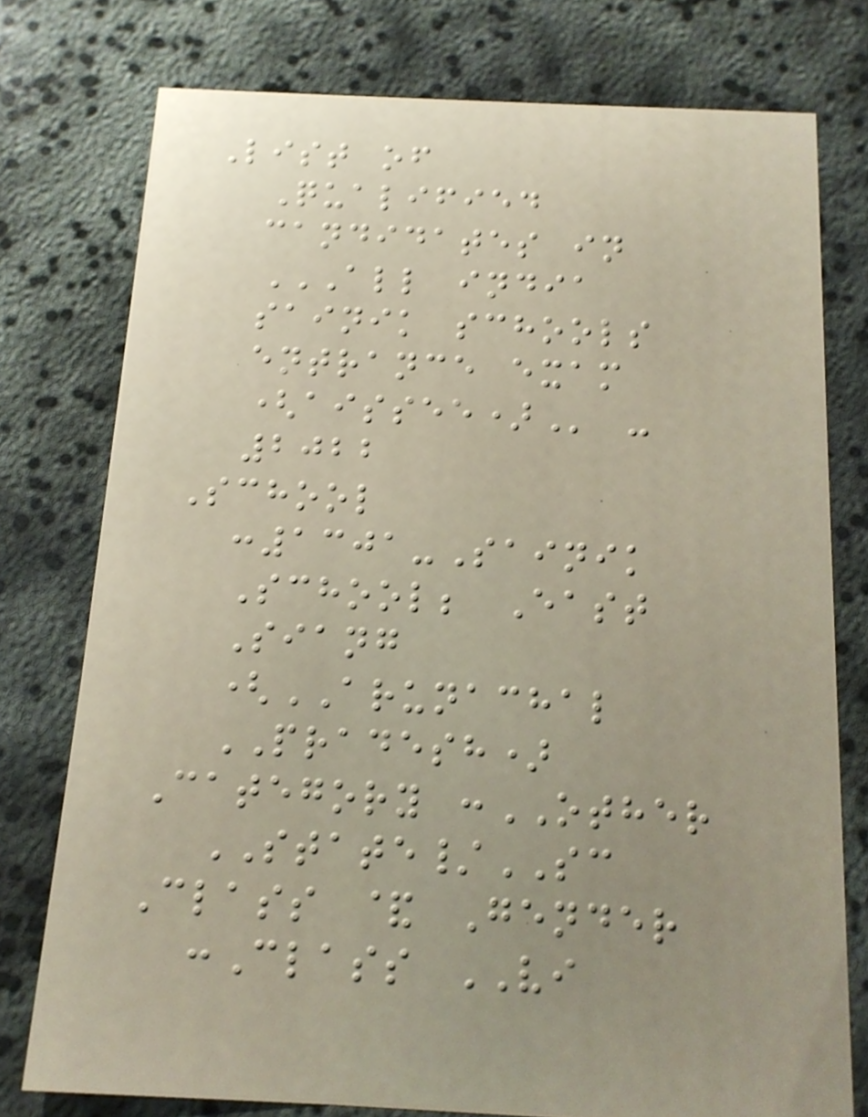List of
Qualified
candidates in
ALL INDIA
SAINIK SCHOOLS
ENTRANCE EXAM
(AISSEE) -
2022
School
:1301-Sainik
School; East
Siang
(ARUNACHAL
PRADESH)
Category :OTHER
STATE/SC
Class & Gender
:Class VI
